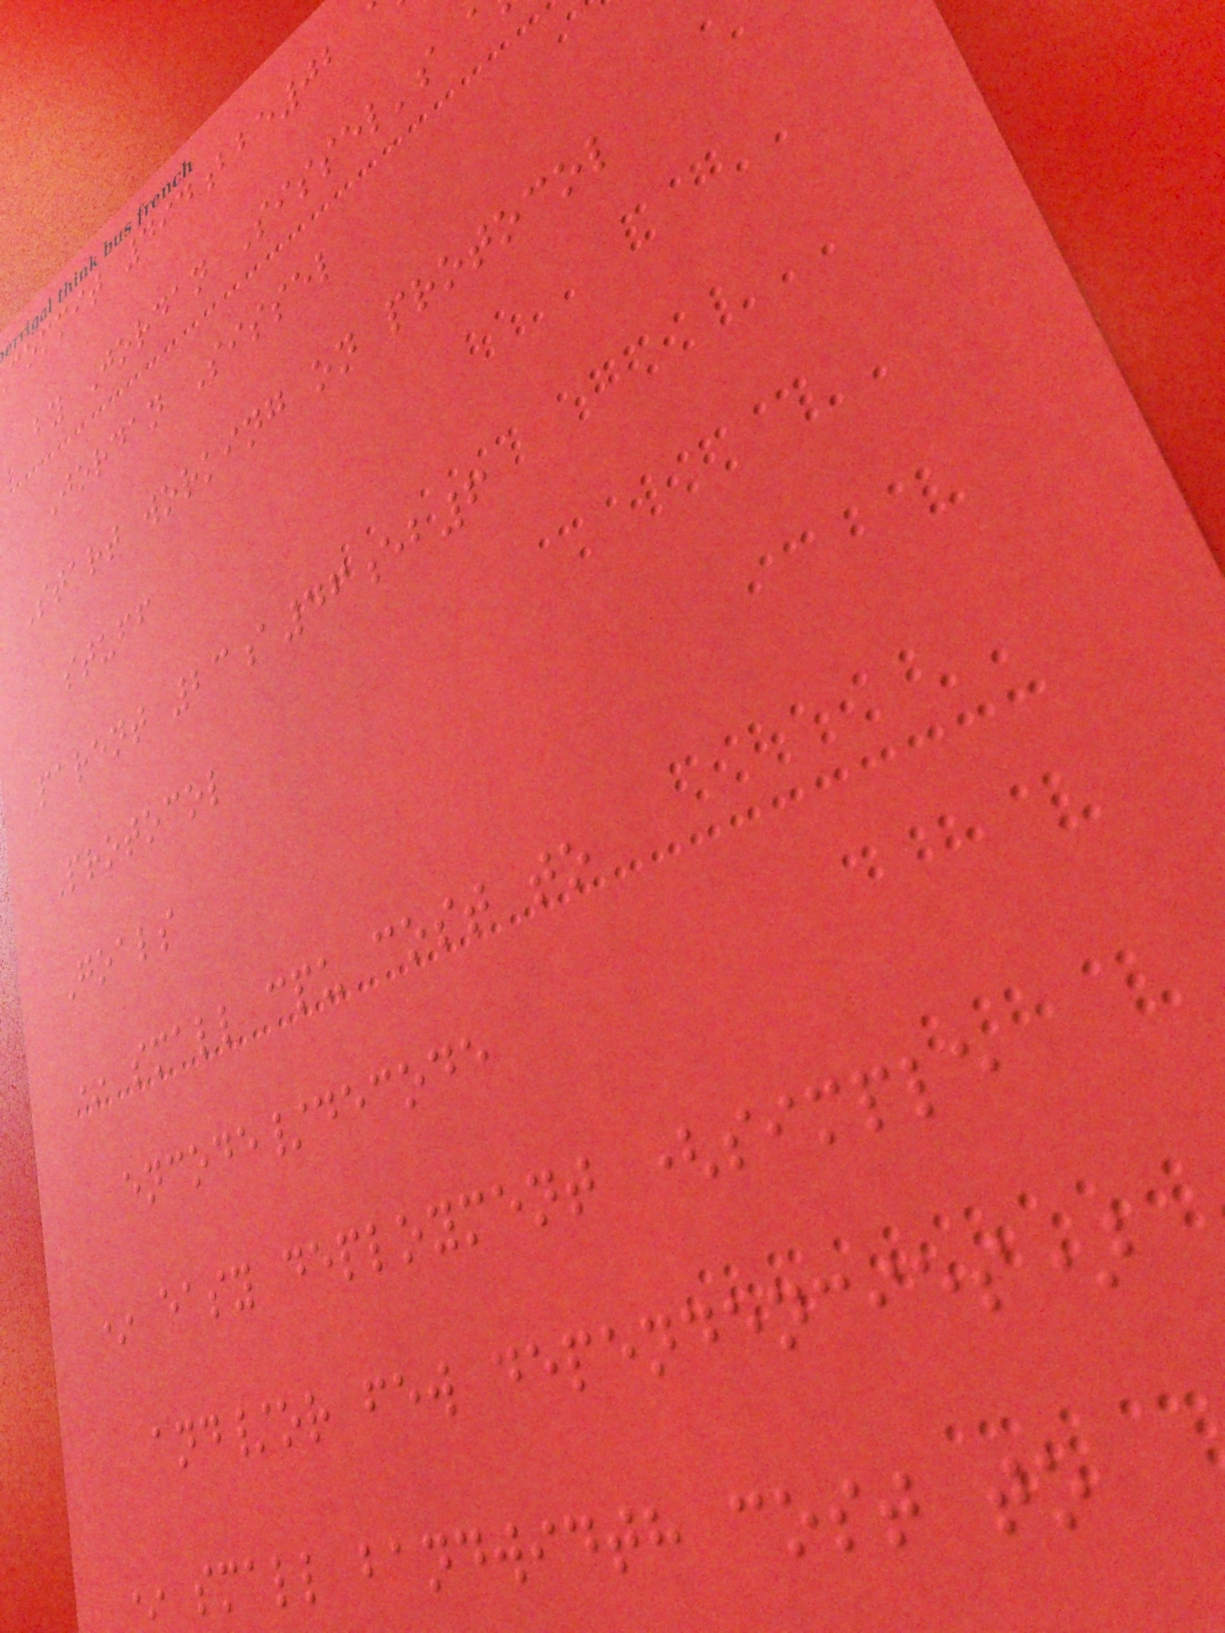commit 494bbe02
by Jordan Sissel's
Jordan Sissel
Start working on protocol
stuff
parent 23a46eb6
Protocol
Goals
* small cpu cost to
encode/decode
* easy deployment (simple
and/or few dependencies)
* small bandwidth cost to
